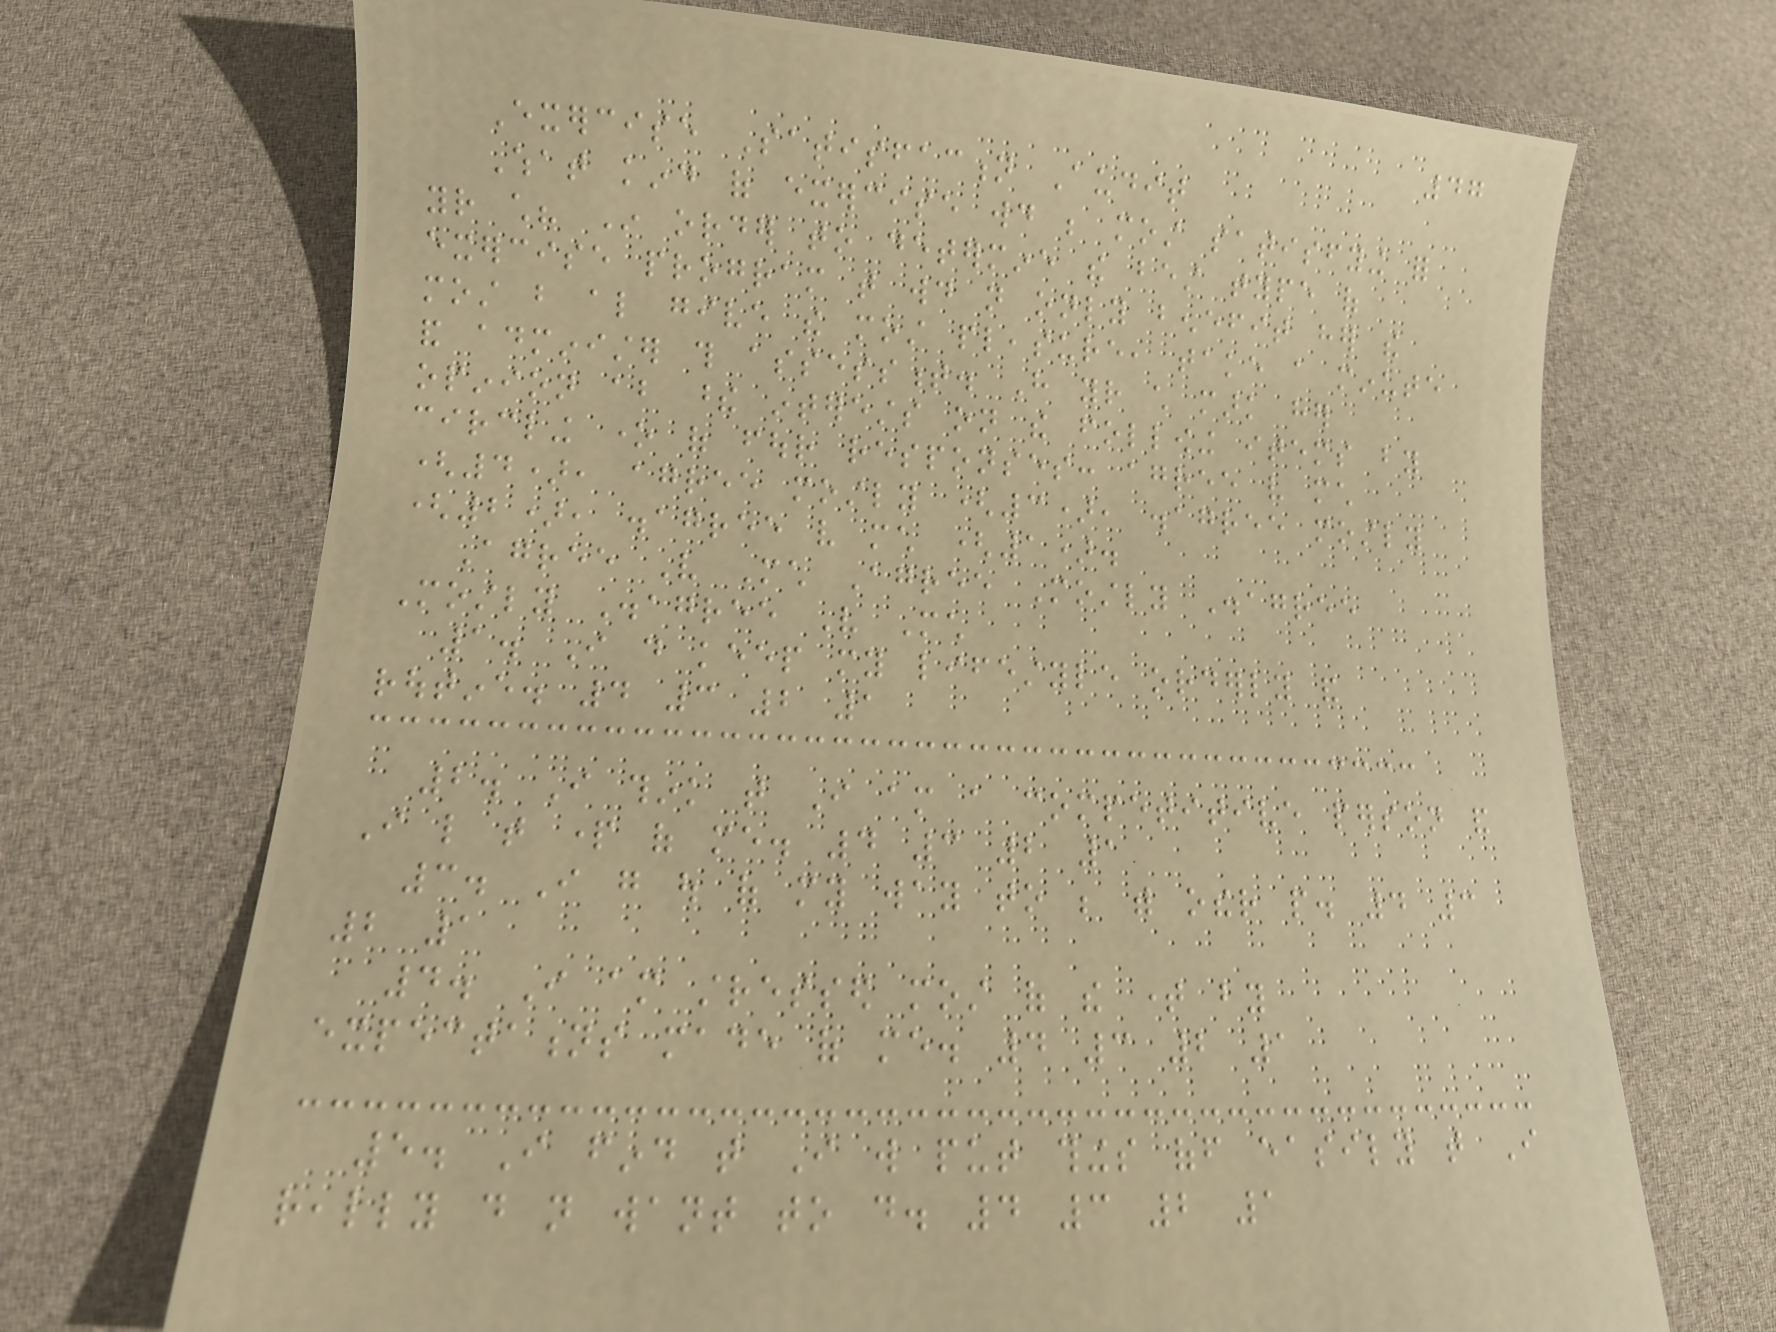47
Exercise Satisfaction Audit
What kind of exercise would be most satisfying for
your child? In order to determine the best type of
exercise program that would not only benefit her the
most but also give the most pleasure, take a minute
and administer this assessment. Have your child mark her
opinion about these interests on the following items by
circling one of four responses: agree very much
(4), agree mostly (3), disagree mostly
(2), disagree very much (1).
Agree Very Much Agree Mostly Disagree
Mostly Disagree Very Much
1. I do keep my lifestyle orderly and
routine. 4 3 2 1
2. I think that I am a competitive person and
I like that part of me. 4 3 2 1
3. I go out of my way to be with other people. 4 3
2 1
4. I am stressed most of the time by
expectations made of me. 4 3 2 1
5. I find that I will put things off easily that I
really do not want to do. 4 3 2 1
